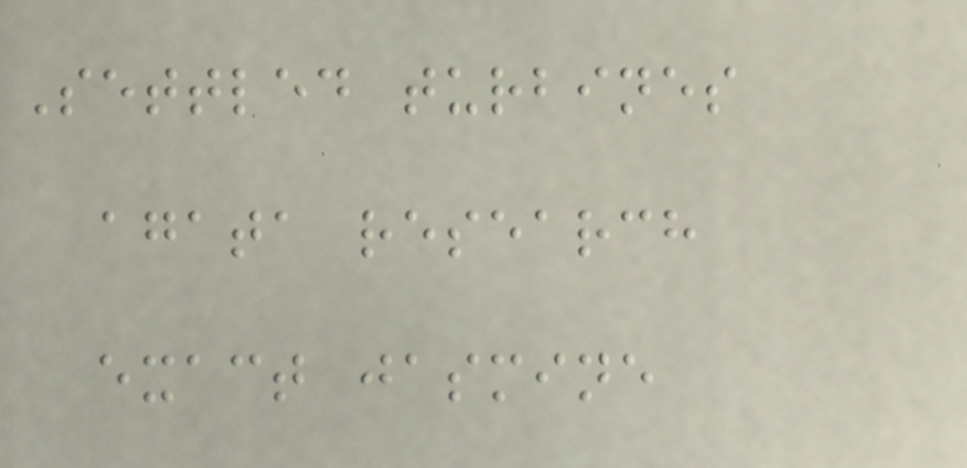Settled turbines
agata research
exact jasmine
